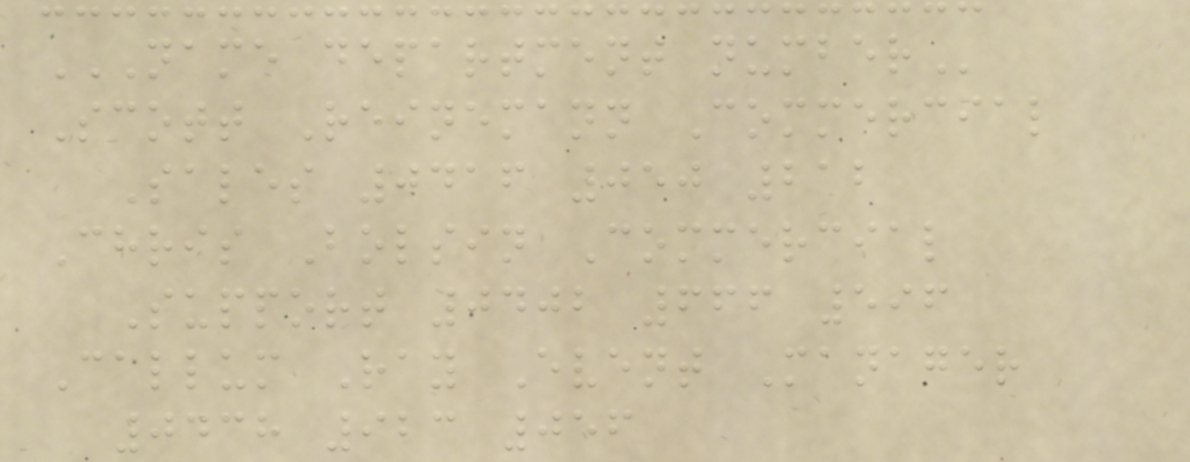NAME DEPARTMENT NUMBER
Scott Reinemann Commercial
Sales 0416 050 212
Chris Bolsin Commercial
Support 0402 666 596
Callum Ray Event Manager
0438 923 056
